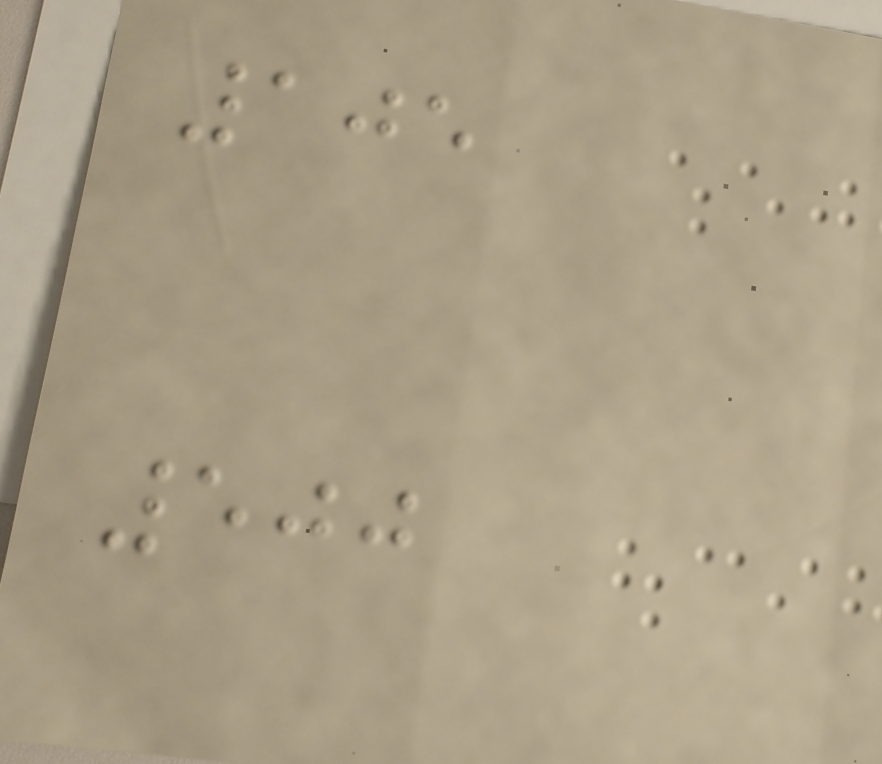105
500
